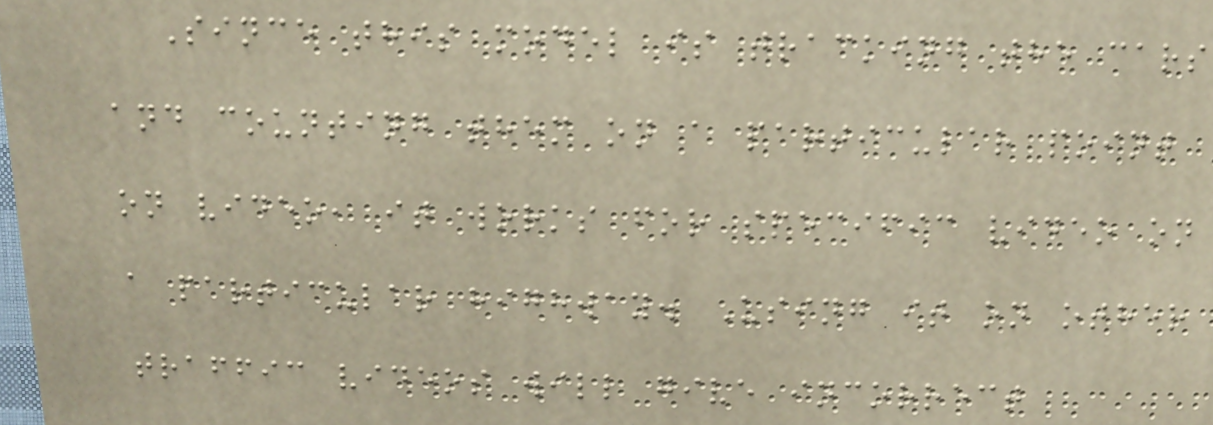Since this model is tracking the cars
and counting them on a particular point
on video, it works for specific video on
a particular highway. Using it on other
traffic videos will give incorrect
